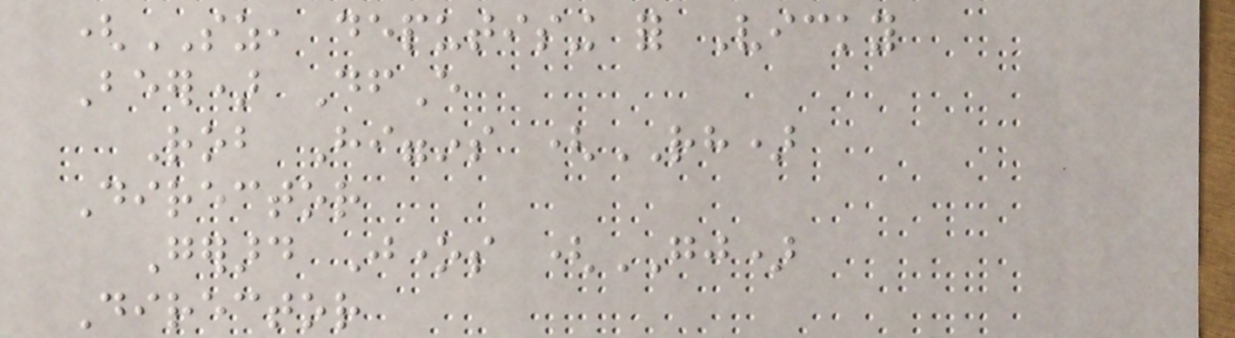(SZ, deputising for Vicky
Beer) DfE
Rob Higgins (RH)
Director
Gerard Jones (GJ)
Director
